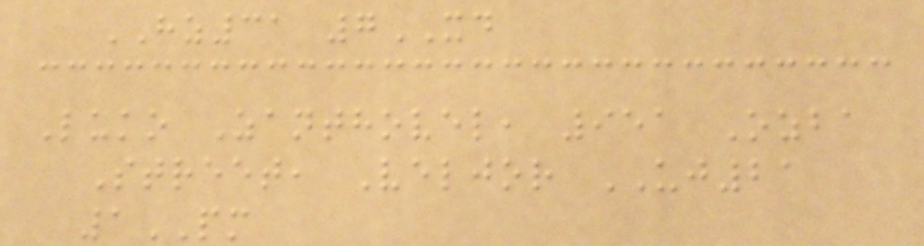HZ31 7XD
Luko Zanthovel, 951 Ozba
Street, Veljor UJ21
1PM
